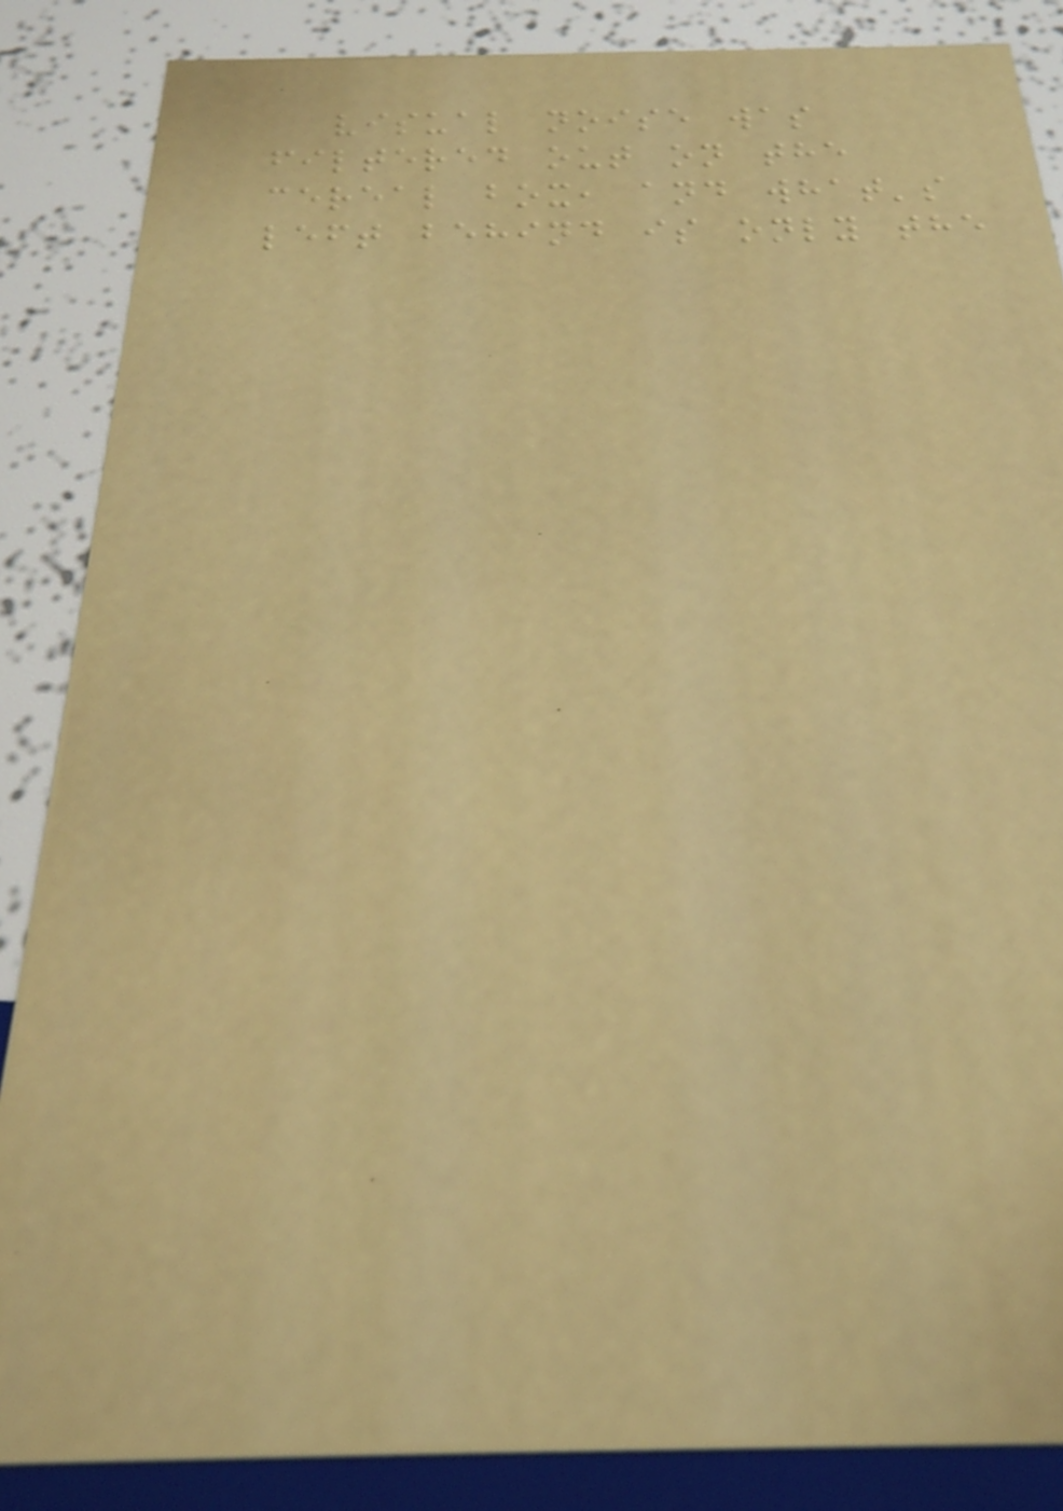visual noise was
filtered out on the
cereal box, and what's
left behind is only the
